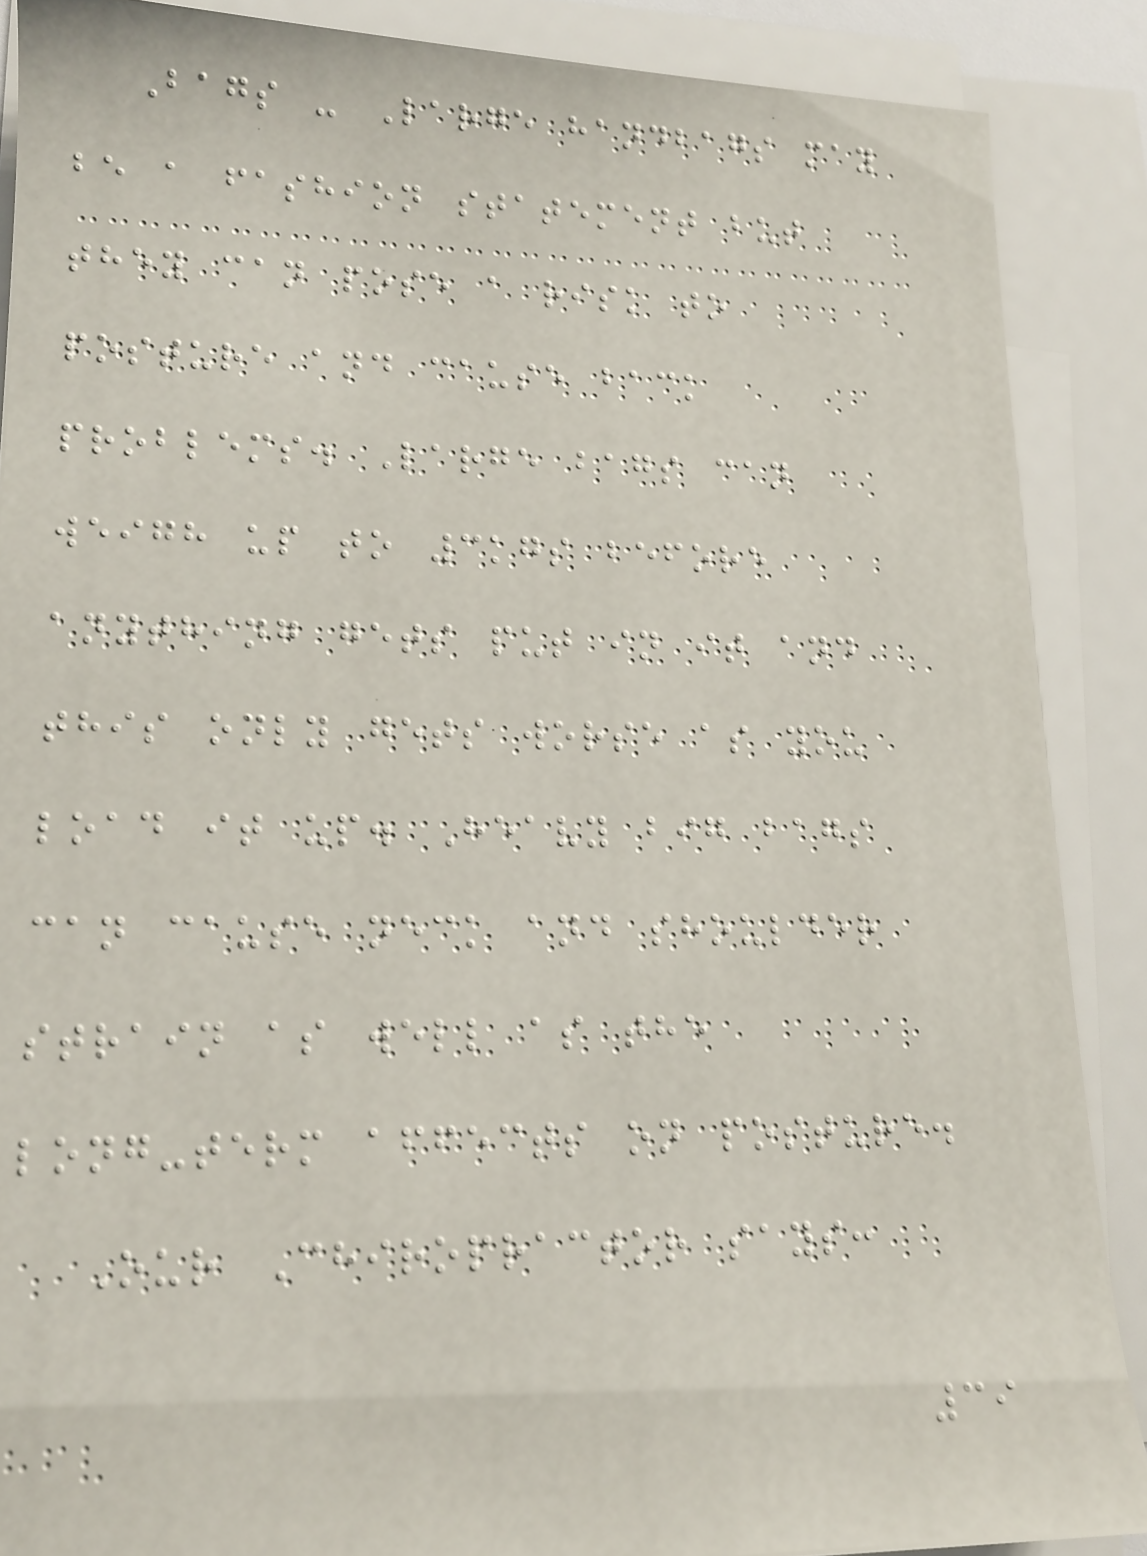Bags - Large handbags may
be a fashion statement but
they can pose a risk to
posture and cause back
problems. Large bags can
weigh up to 3kgs before
anything gets put in it and
this only gets worse as you
load it up. Heavy big bags
can cause neck and shoulder
strain as well as the
long-term affects on posture.
Our Chiropractor says:
39
